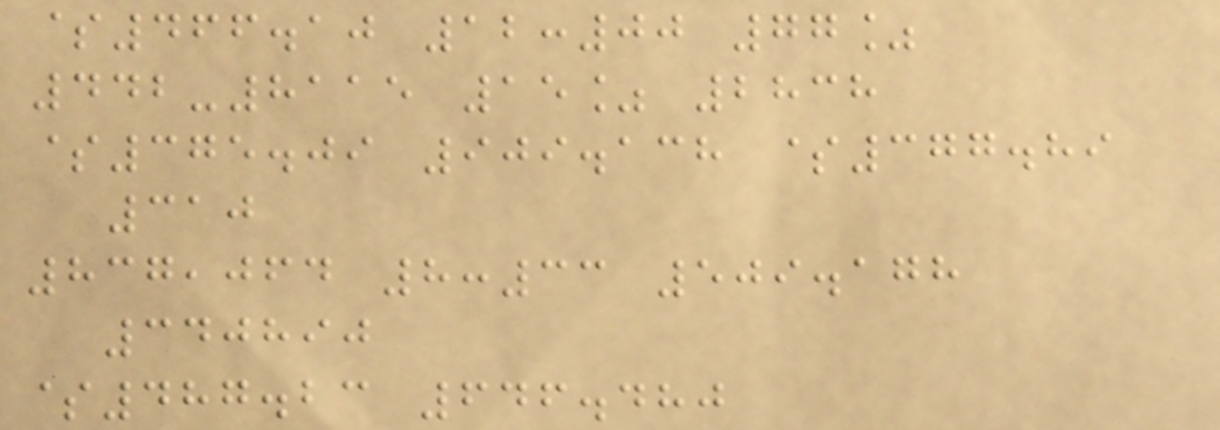$466.10 12:00 77%
442-8115 15% 2838
$375.09 909.138 $377.89
310
837,064 8:33 509.178
340890
$487.23 646.480
